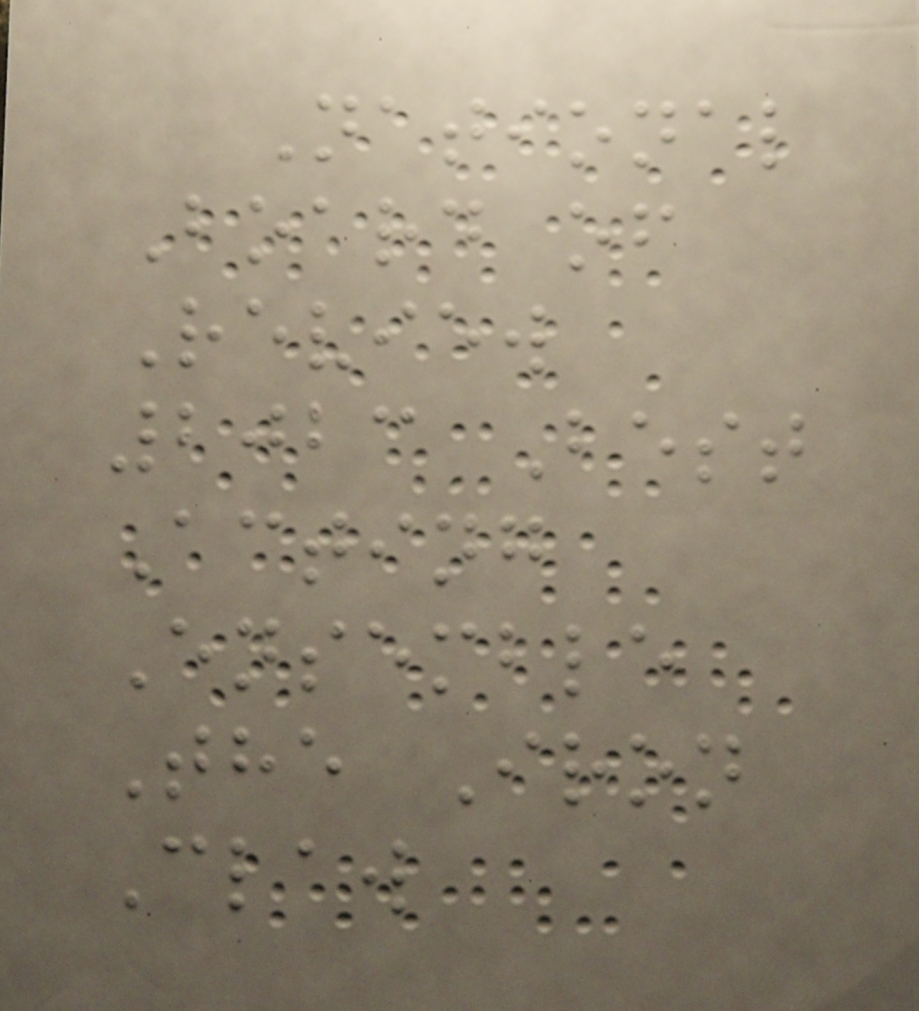National
Board of
Review
2023 Best
Acting
Ensemble
The Iron
Claw
